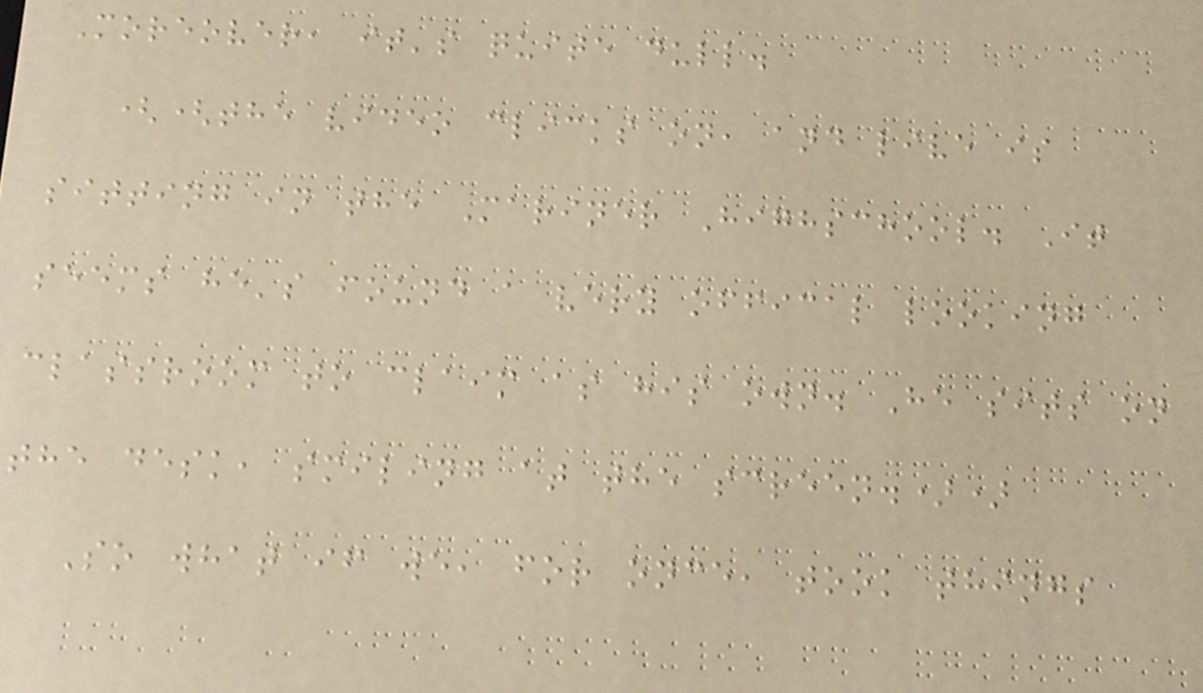Moreover, it's quite dull.
((the video clicks on, and live is
sitting in the Mariner Highschool. It
seems he's found a very offical looking
classroom to claim as his own. He sits on
the desk, smiling at the screen.))
So what if we, for once, took things
